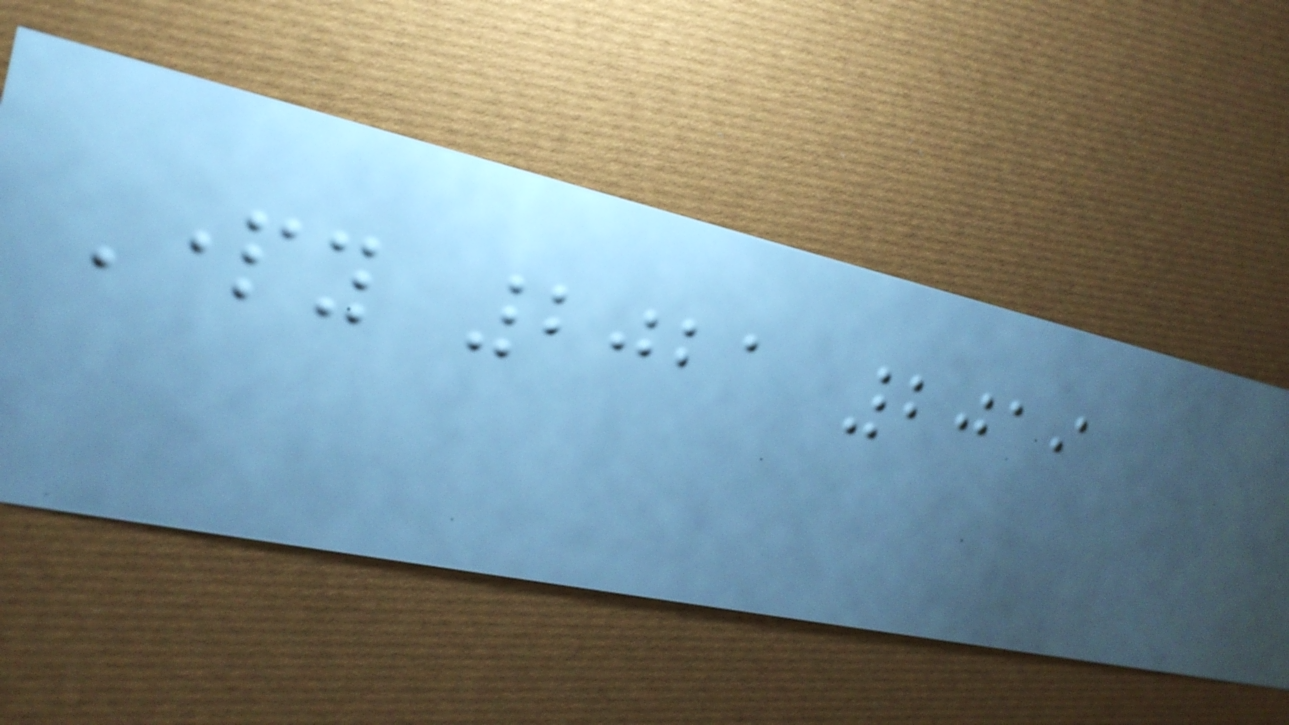Party 2021 2019
